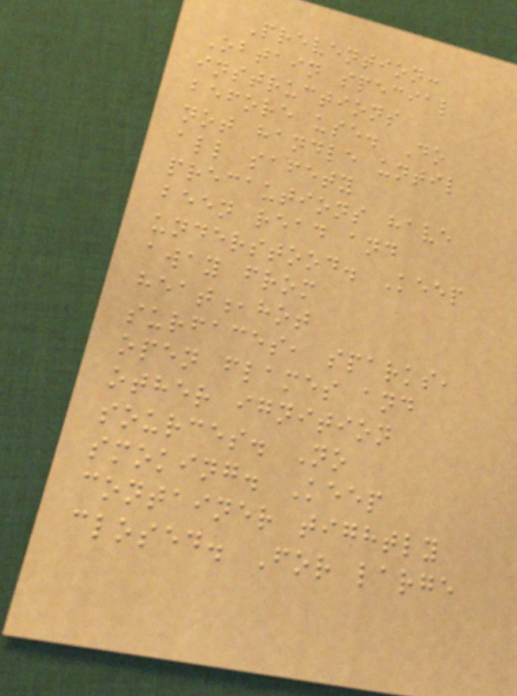Prevention:
Obtain special
instructions
before use. Do
not handle until
all safety
precautions have
been read and
understood. Keep
away from
heat,hot
surfaces, sparks,
open flames and
other ignition
sources. No
smoking. Keep
container tightly
closed. For large
